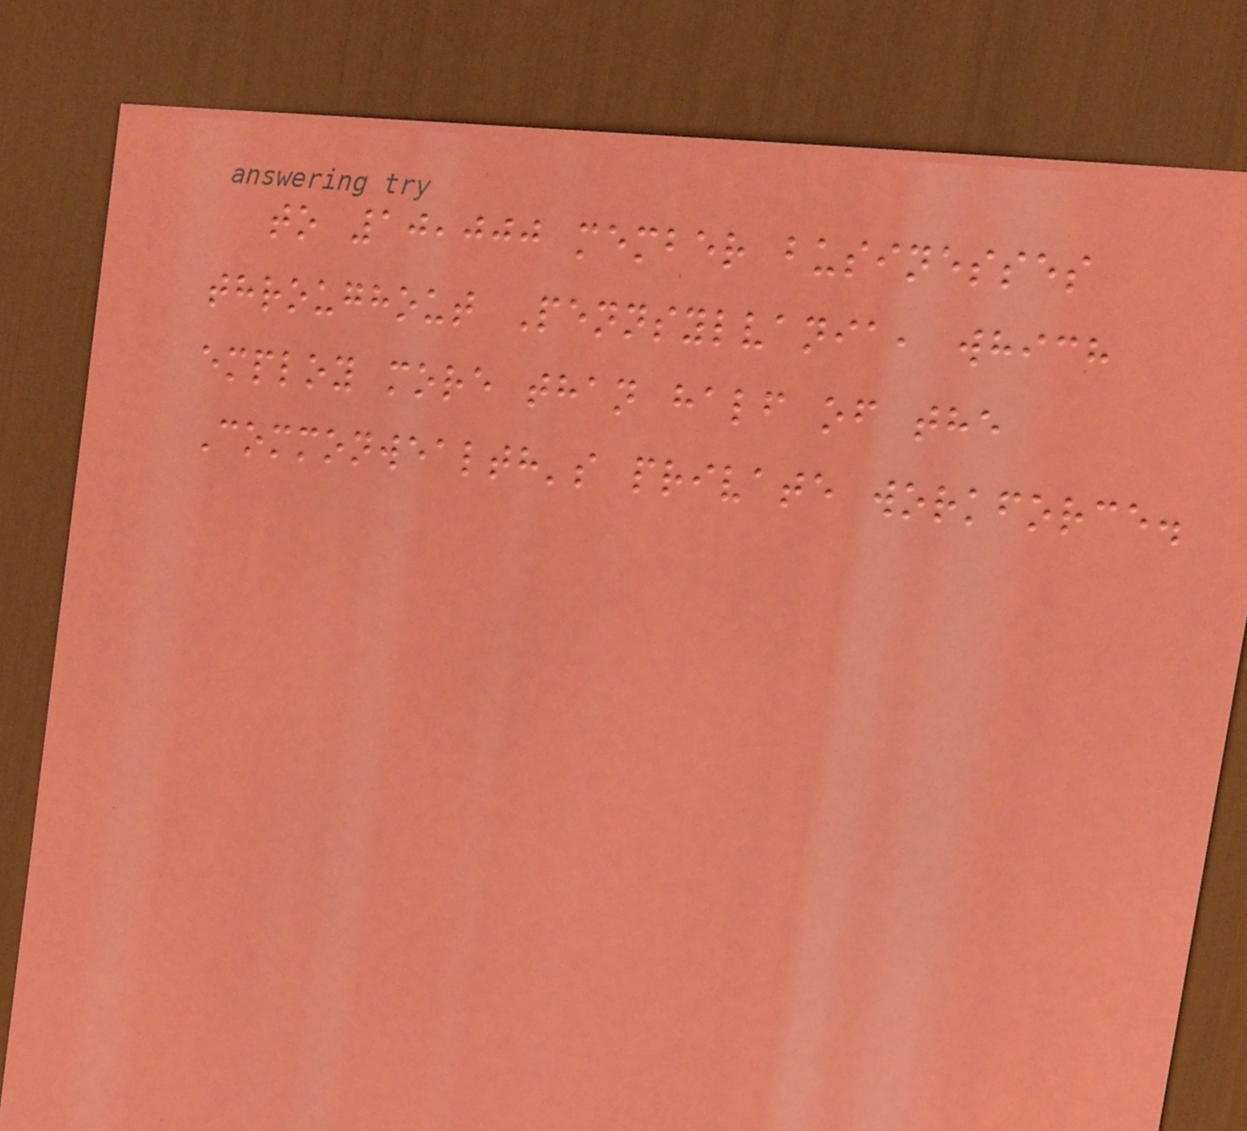to 10,000 member businesses
throughout Pennsylvania, which
employ more than half of the
Commonwealth's private workforce.
